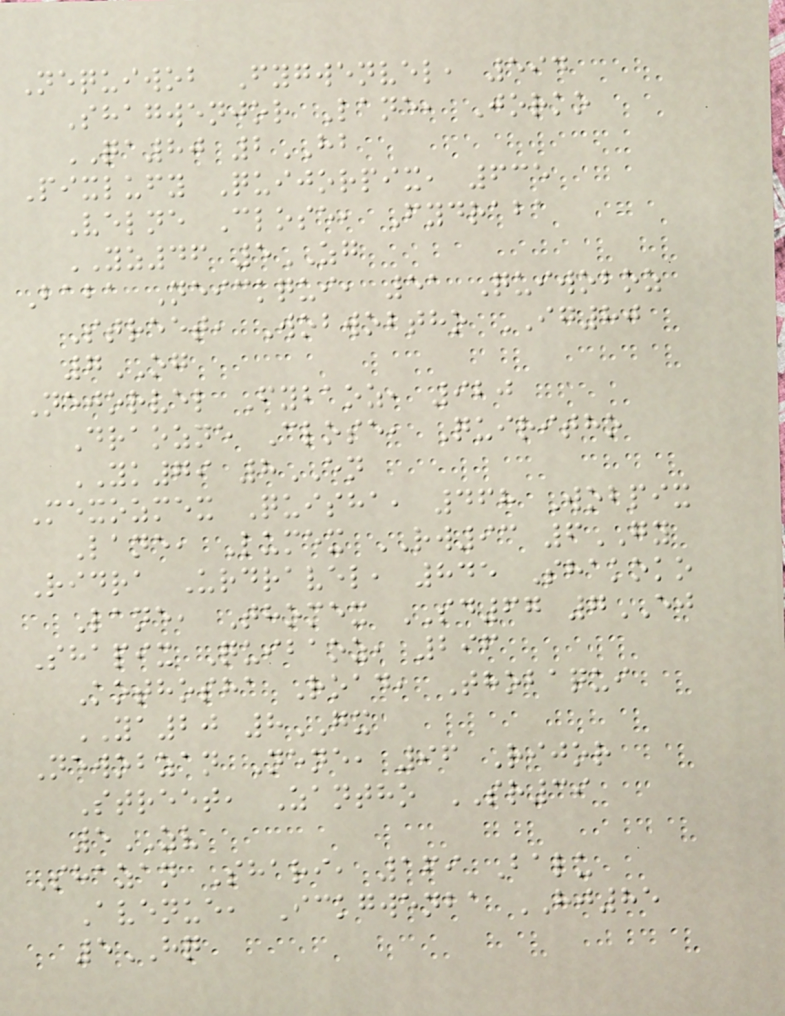Nequiwob Fygwenvel, 594
Shagwenjor Lane, Jorko
QA80 2HB
Pixlufy Quijorpix, 635
Velne Close, Fydraba
YZ46 5ZG
Baba Neickqui, 51 Quiwoboz
Street, Wobwobtho IG80
7OG
Nejorvel Fybaoz, 920
Draozne Close, Quiritho
YK79 8EN
Mexozmex Quisha, 468 Wobpix
Lane, Lumex RW93 6GY
Ridra Urdravel, 845 Shakoko
Lane, Thomex SD67 7EJ
Shapix Quibaoz, 296
Kothosha Road, Thobaqui
YA20 8GX
Newobzan Nene, 96 Rijor
Street, Zantho SR39
5ZV
Shazan Shari, 169 Balu
Avenue, Ickgwenba HJ85
5HQ
